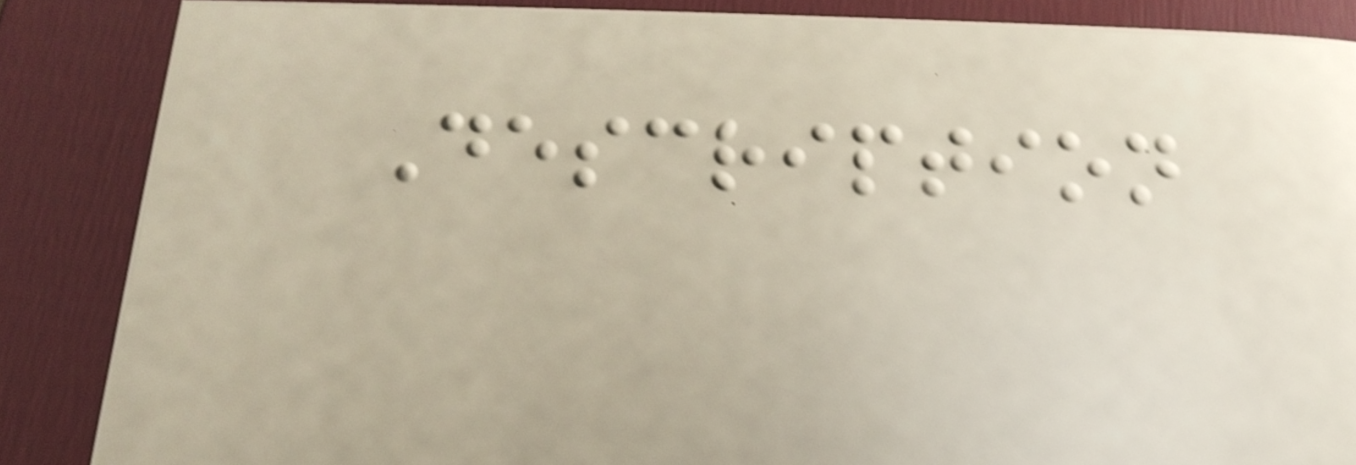Description
